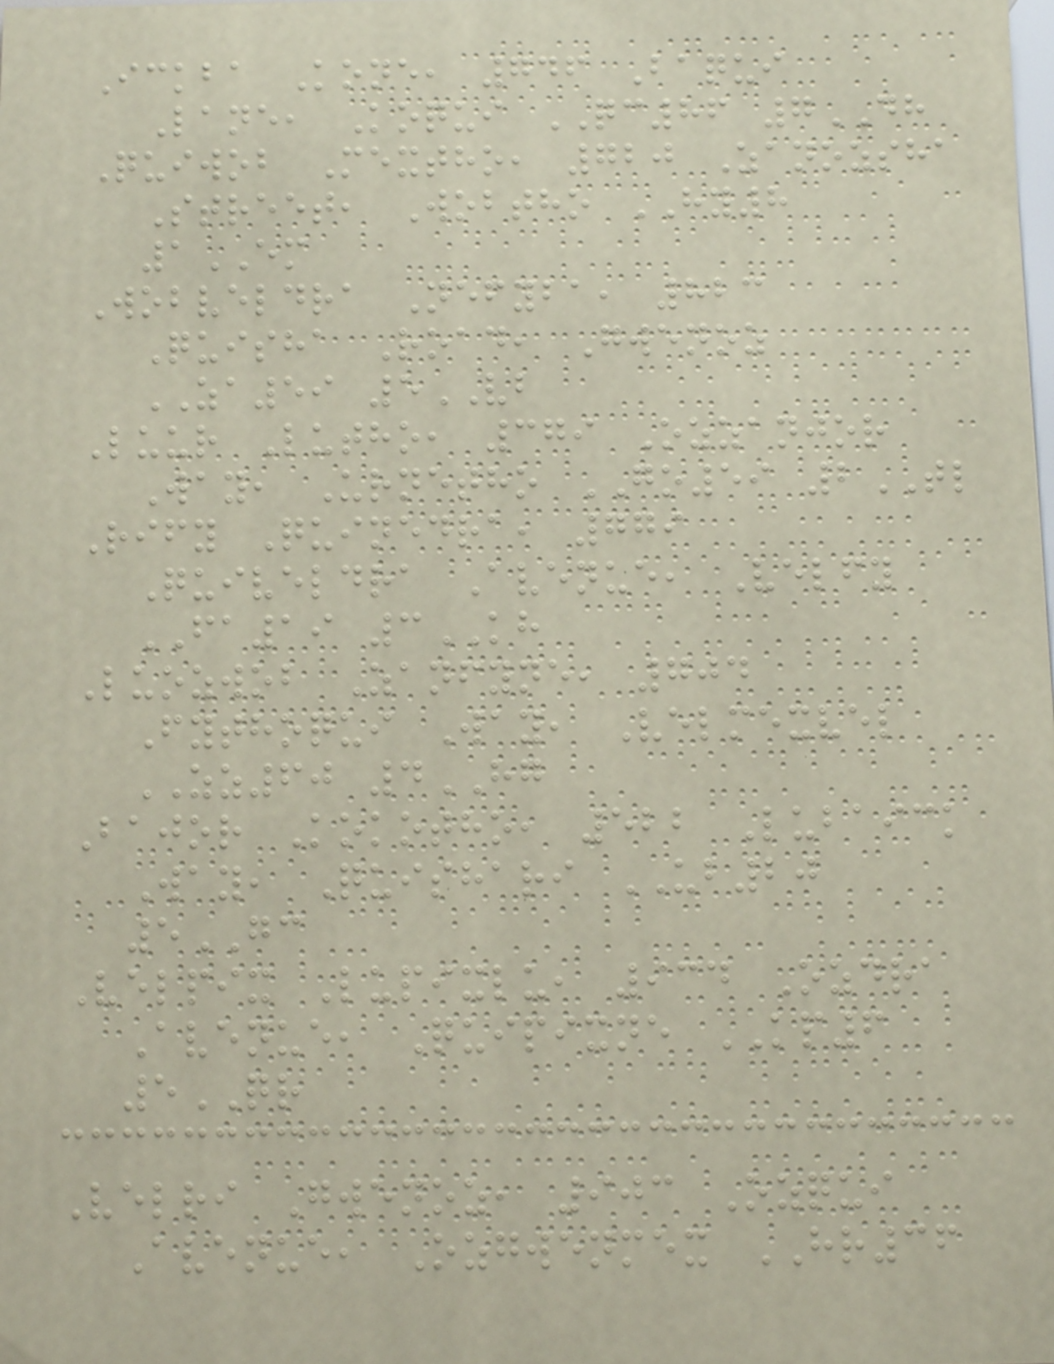Ickba Kone, 746 Baqui
Lane, Koqui QC86 7DH
Quiwob Mextho, 720 Zanozsha
Street, Wobtho HY8
1EM
Wobveldra Nefyba, 823
Quisha Road, Gwenoz
ZA59 5VB
Luur Lutho, 379 Ozzanjor
Way, Urnetho GO59 2TL
Rify Quinedra, 779
Quiveldra Avenue, Velfy
FA19 3KH
Luozwob Zanfyne, 704
Fythoqui Way, Velmexvel
ZZ60 4HG
Bajor Kokotho, 522 Lubaick
Way, Quishari UB20
5GC
Velpix Lupixlu, 934 Ozdra
Avenue, Quipixne KP6
5QR
Velri Gwenoz, 903 Ozqui
Avenue, Ozgwenmex HR36
